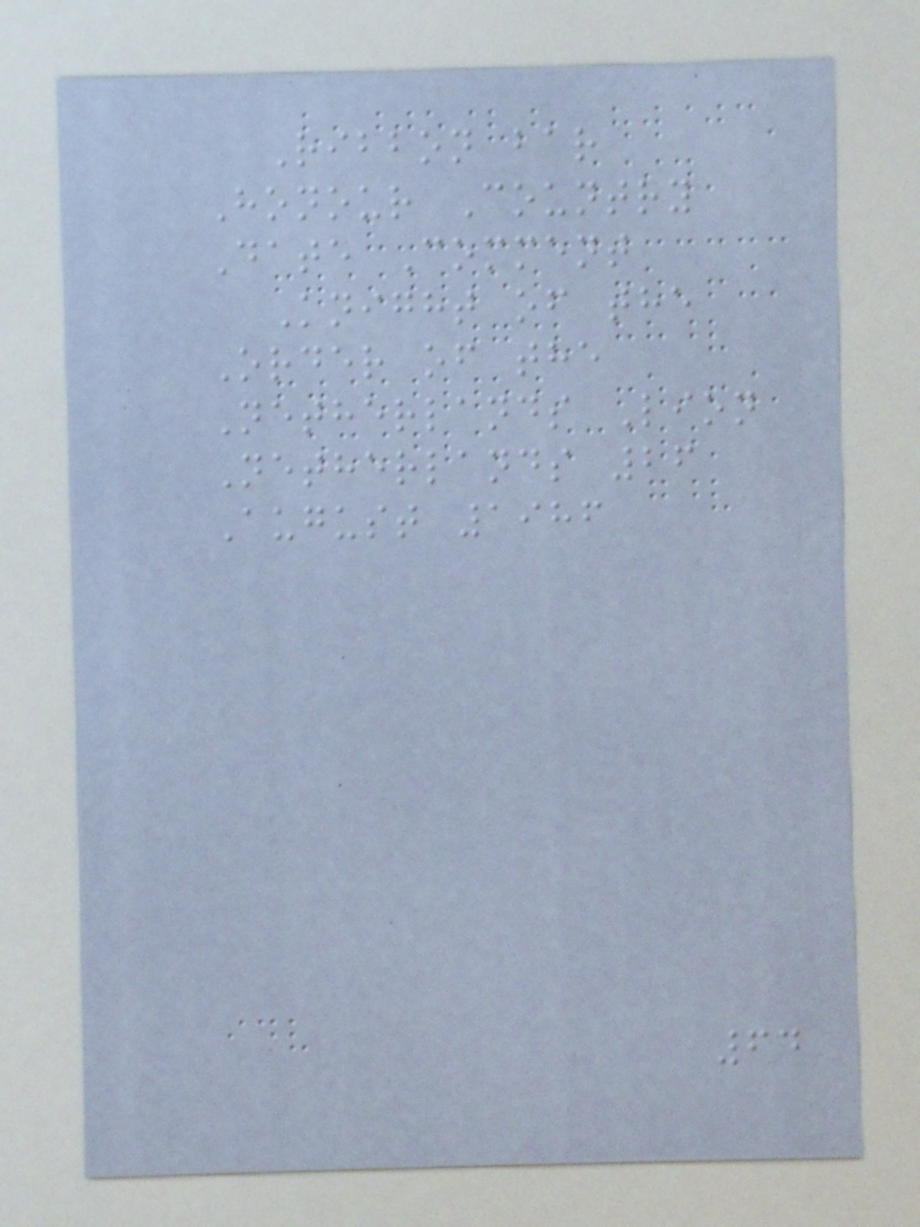Ribbon bar
Honour Country
Date Comment
Knight of the
Order of the
Netherlands Lion
Netherlands 26
August 1986
64
